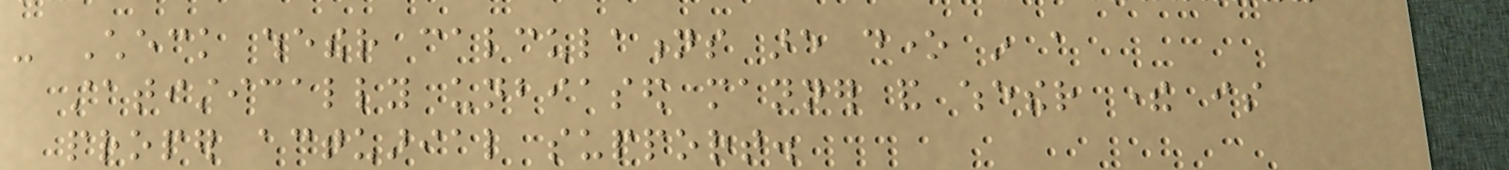- Check whether calculations are done in a
statistically unbiased manner and whether there is
proper actuarial support.
